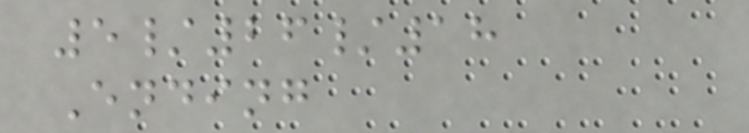5/26/18
Ending
